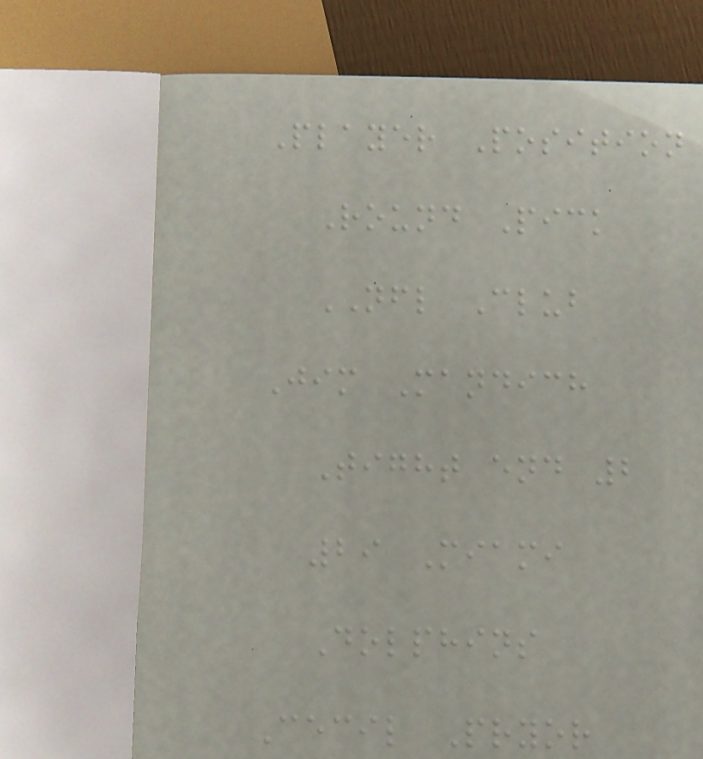Player Position
Round Pick
NFL Club
Jim Mandich
Tight end 2
29 Miami
Dolphins
Cecil Pryor
